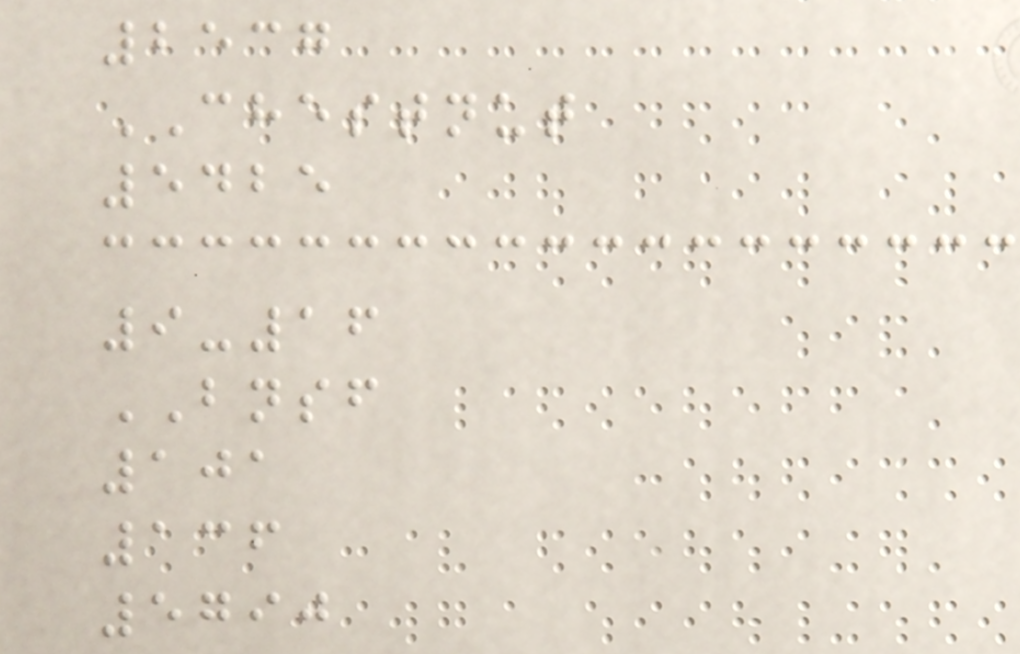2537
CHESTNUT
5425
9-16
BNSF
101
136
5790
